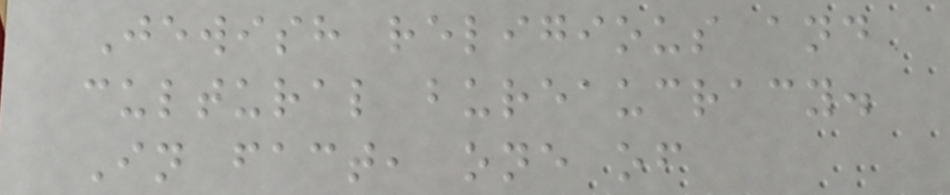Jewish religious and
cultural bureaucracy.
In fact, one of
